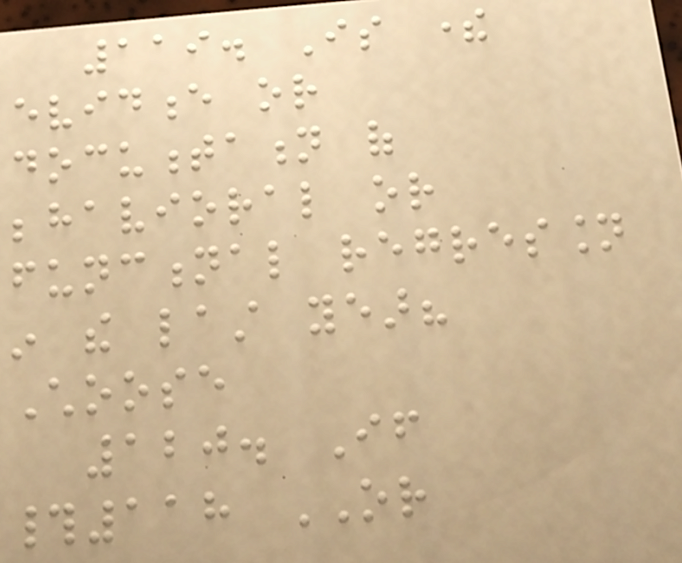119. Is there
evidence or
documentation of
behavioral or
functional regression
in the last year?
Choose
120. If
#118 OR
